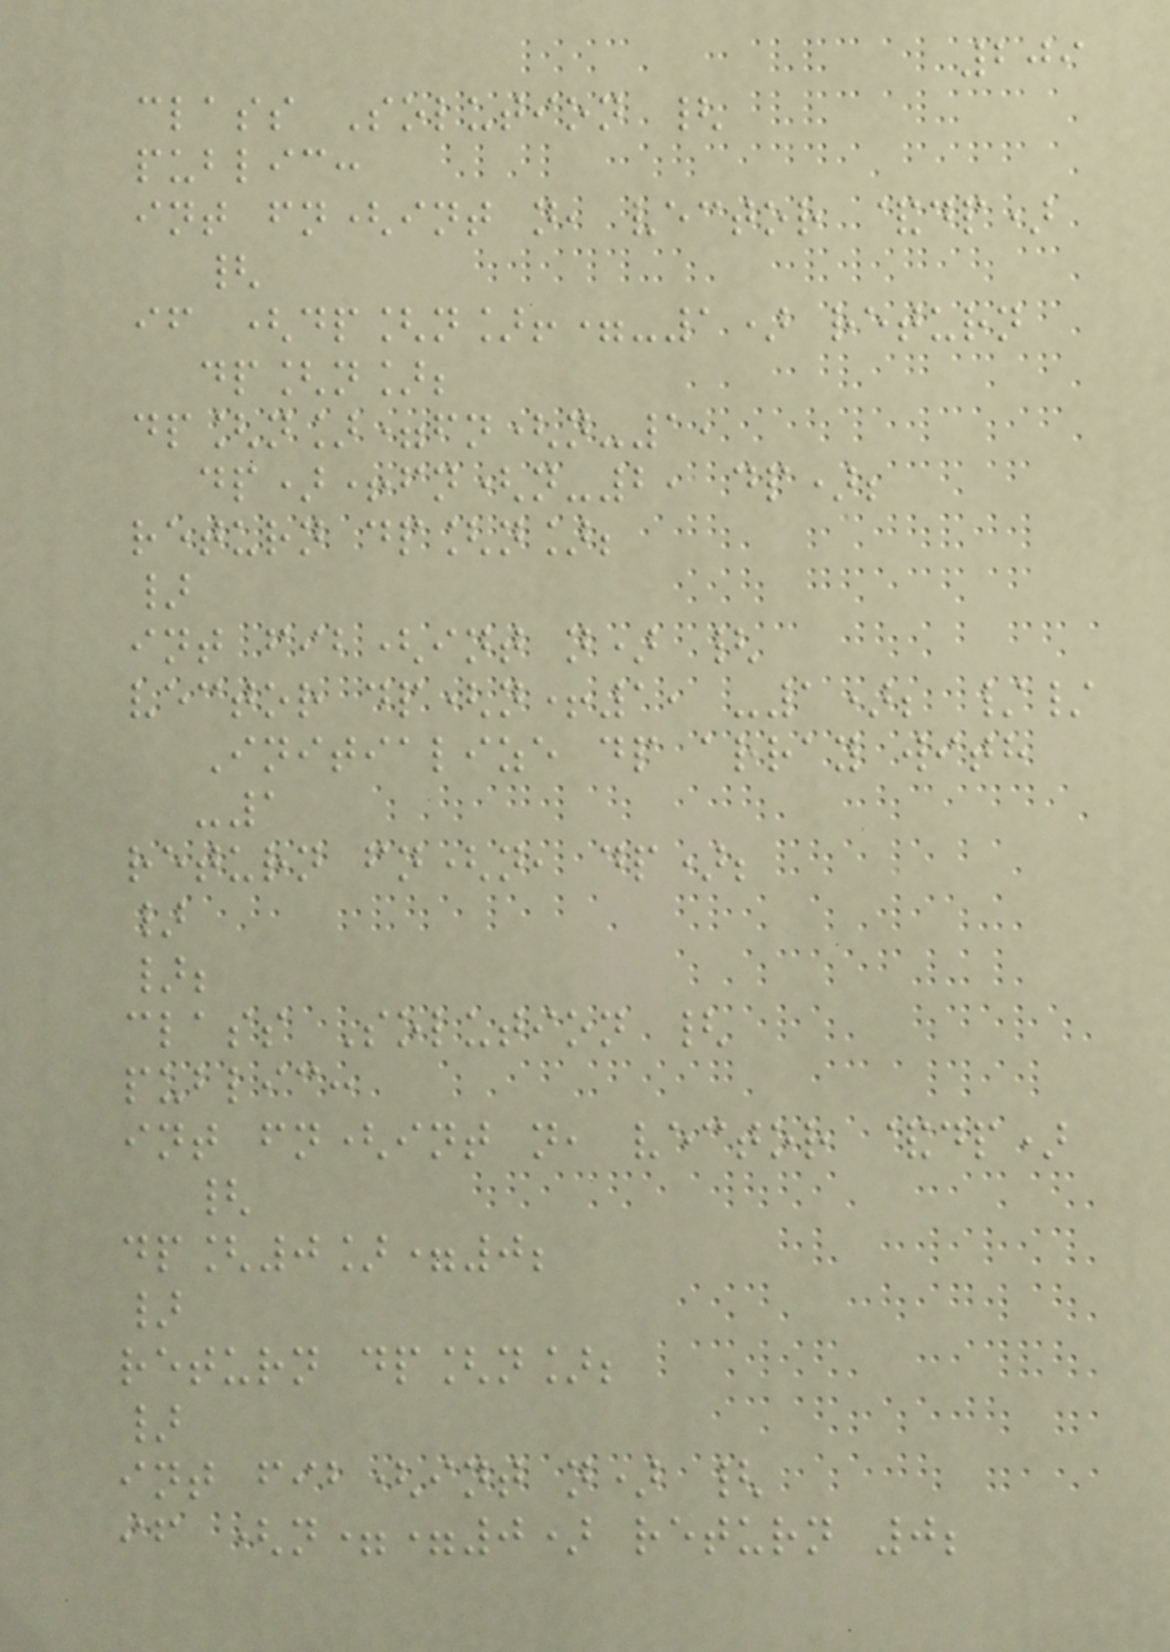209
class Solution {
public:
int fn(int n, vector &dp)
{
if (dp[n]!=-1) return
dp[n];
dp[n]=fn(n-1,
dp)+fn(n-2, dp);
return dp[n];
}
int fib(int n) {
vector dp(n+1, -1); //
Initialize dp array with
-1
return fn(n, dp);
}
};
class Solution {
public:
int fn(int n, vector &dp)
{
dp[0]=0;
}
return dp[n];
}
int fib(int n) {
if (n==0) return 0;
